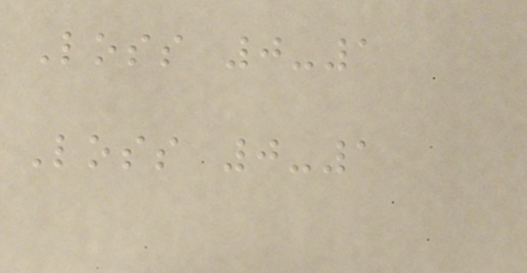Loss 0-1
Loss 0-1
